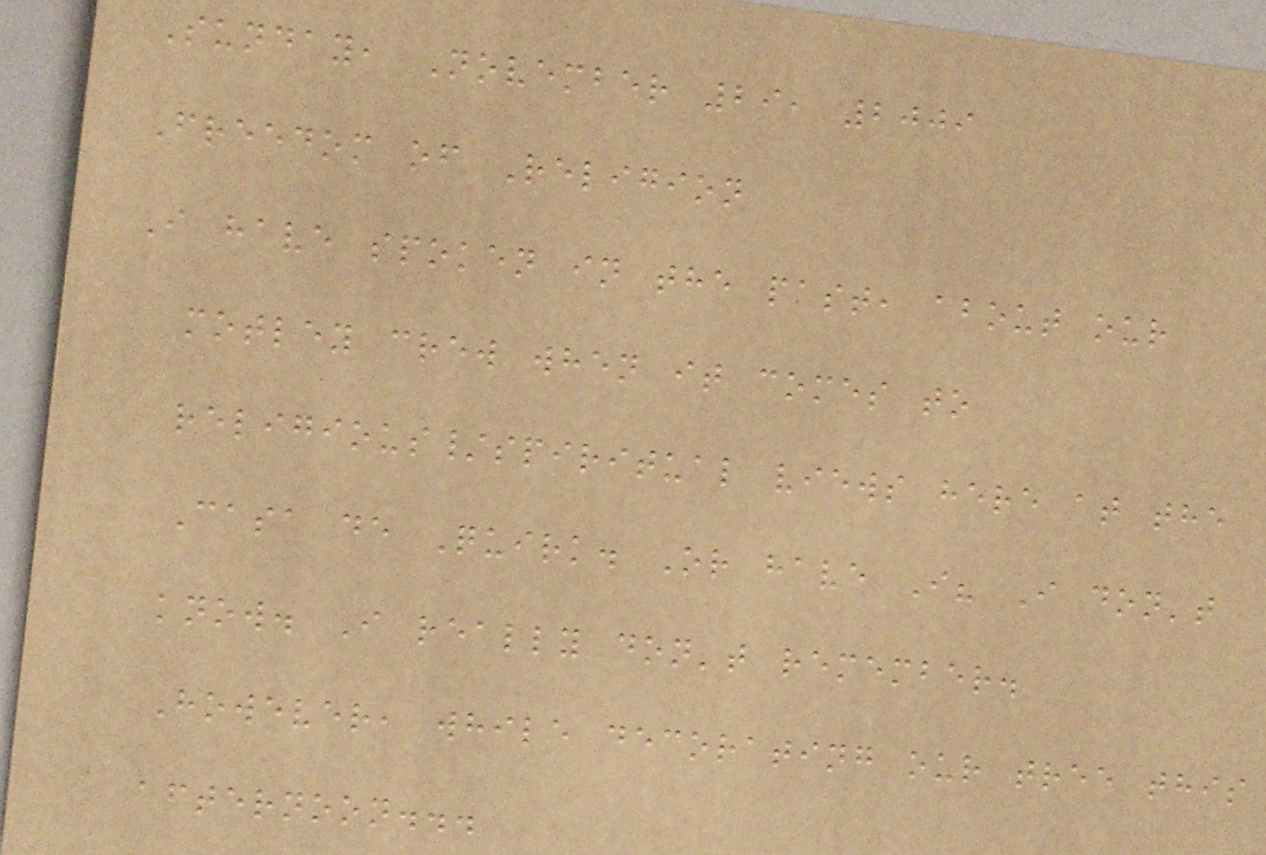Sunday, November 29, 2009
Freedom of Religion
I have spoken in the past, about our
motley crew when it comes to
religious/spiritual views here at the
Casa de Quirk. Or have I? I don't
know. I really don't remember.
However, while decorating our tree this
afternoon...
